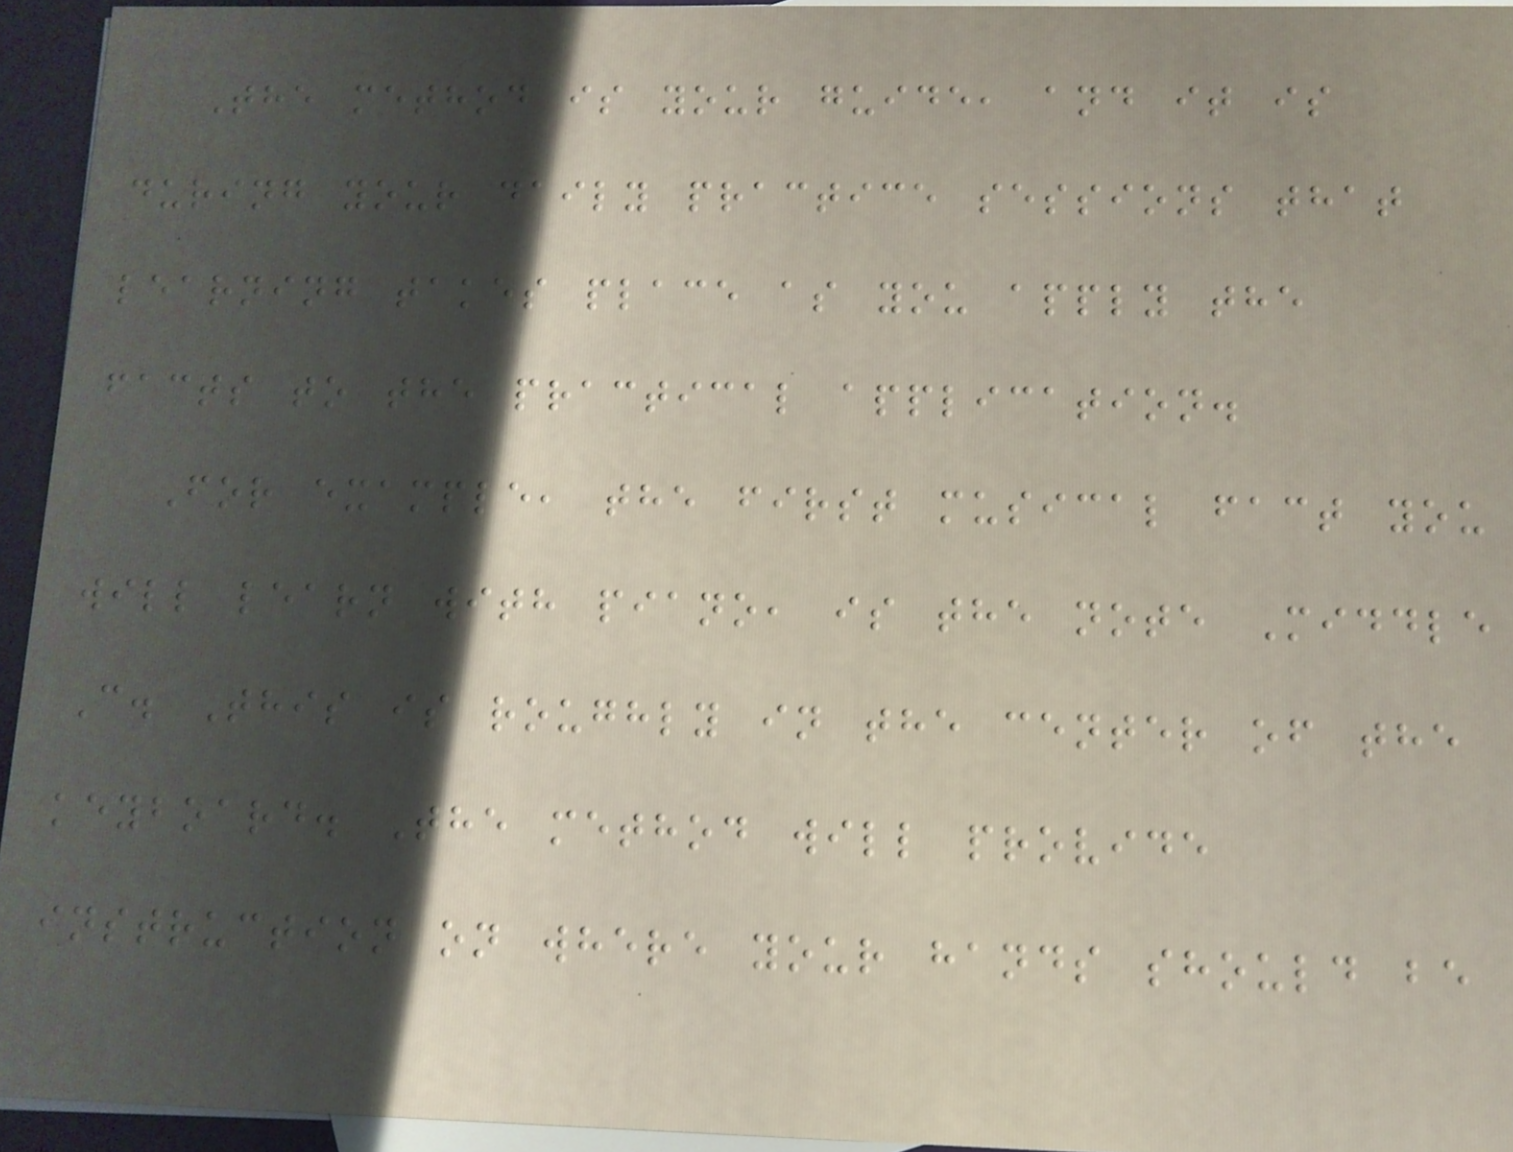The method is your guide, and it is
during your daily practice sessions that
learning takes place as you apply the
facts to the practical application.
For example, the first musical fact you
will learn with piano, is the note Middle
C. This is roughly in the center of the
keyboard. The method will provide
instruction on where your hands should be
